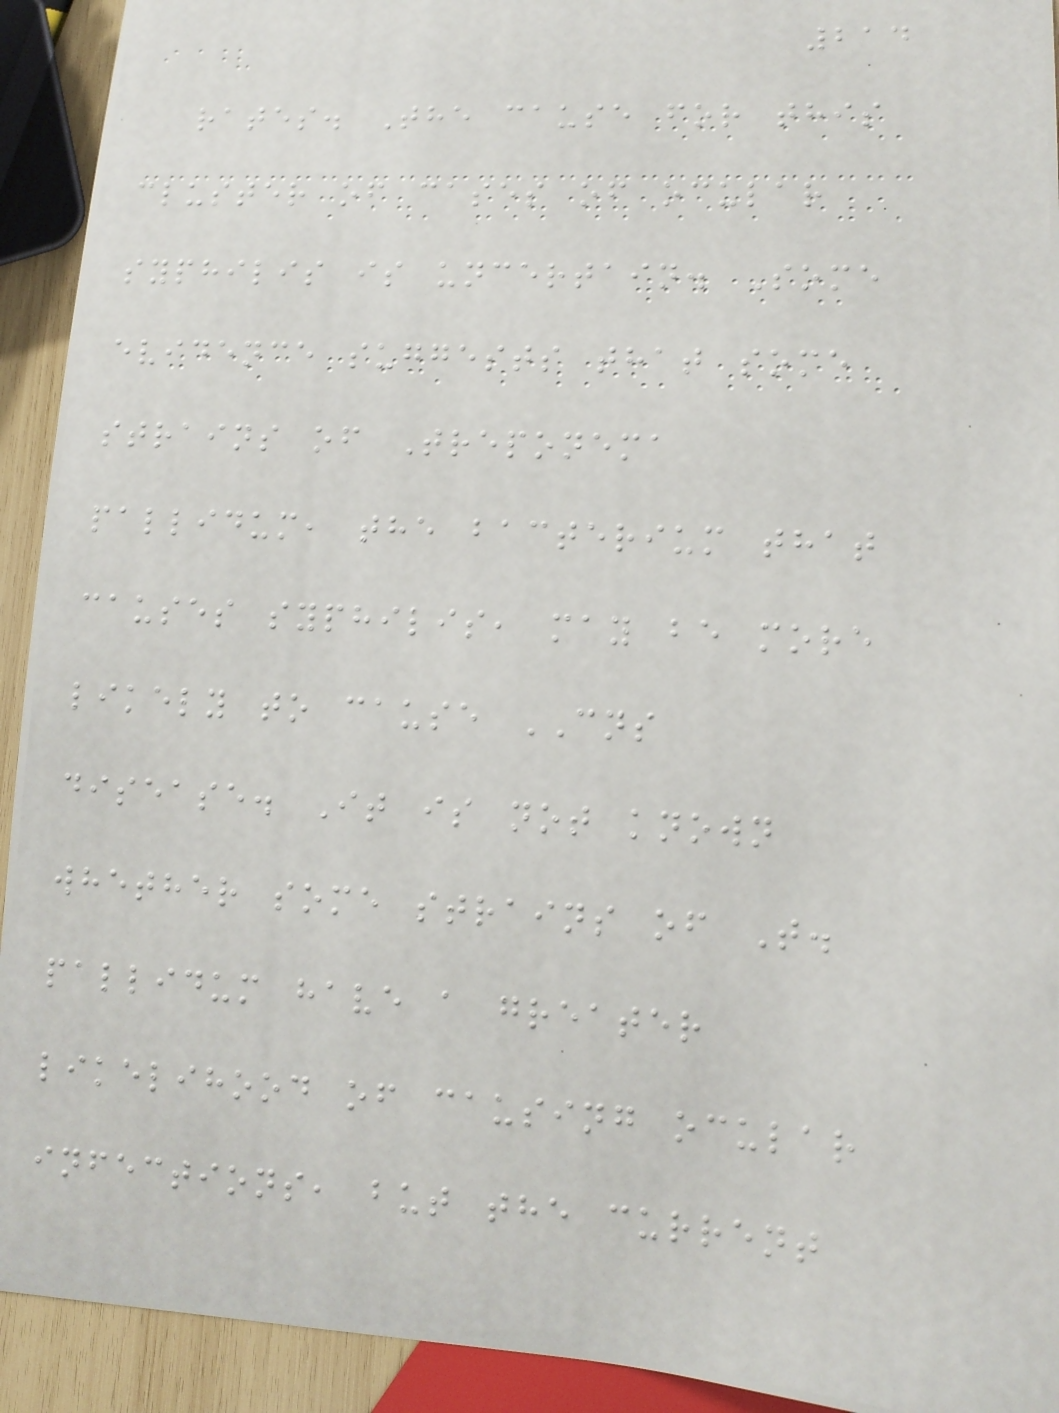214
rates. The cause for this
cluster of cases of ocular
syphilis is uncertain. Some
evidence suggests that some
strains of Treponema
pallidum, the bacterium that
causes syphilis, may be more
likely to cause CNS
disease. It is not known
whether some strains of T.
pallidum have a greater
likelihood of causing ocular
infections, but the current
